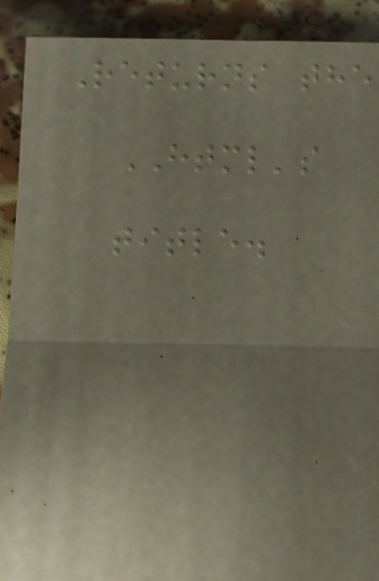Returns the
HTML's
title.
